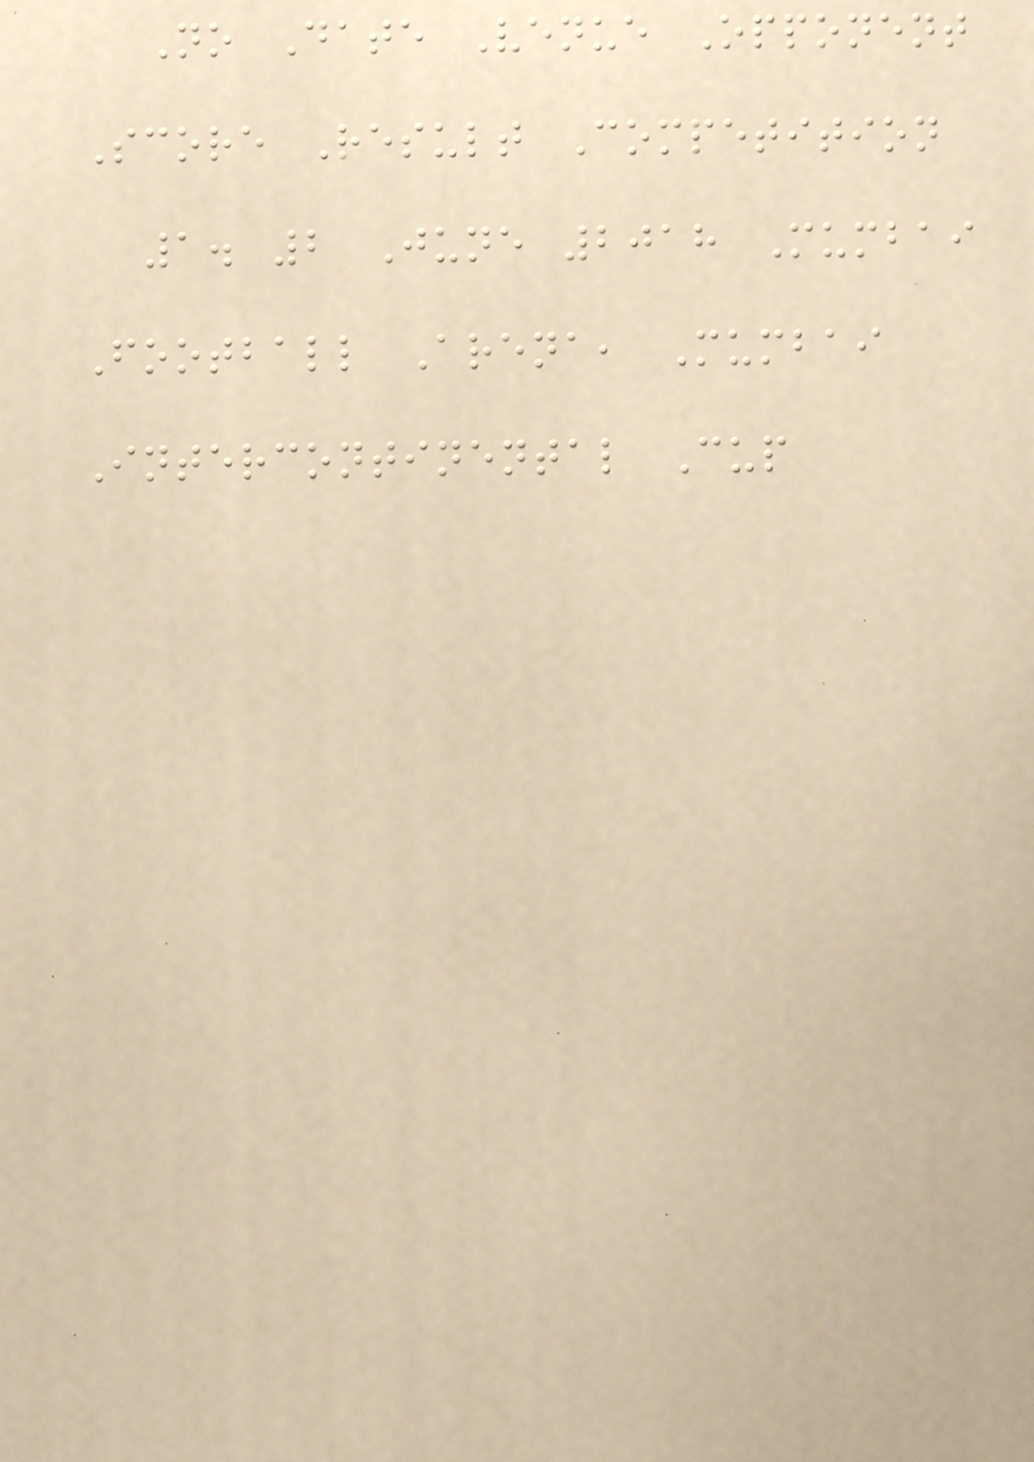No Date Venue Opponent
Score Result Competition
1. 2 June 2018 Mumbai
Football Arena, Mumbai
Intercontinental Cup
